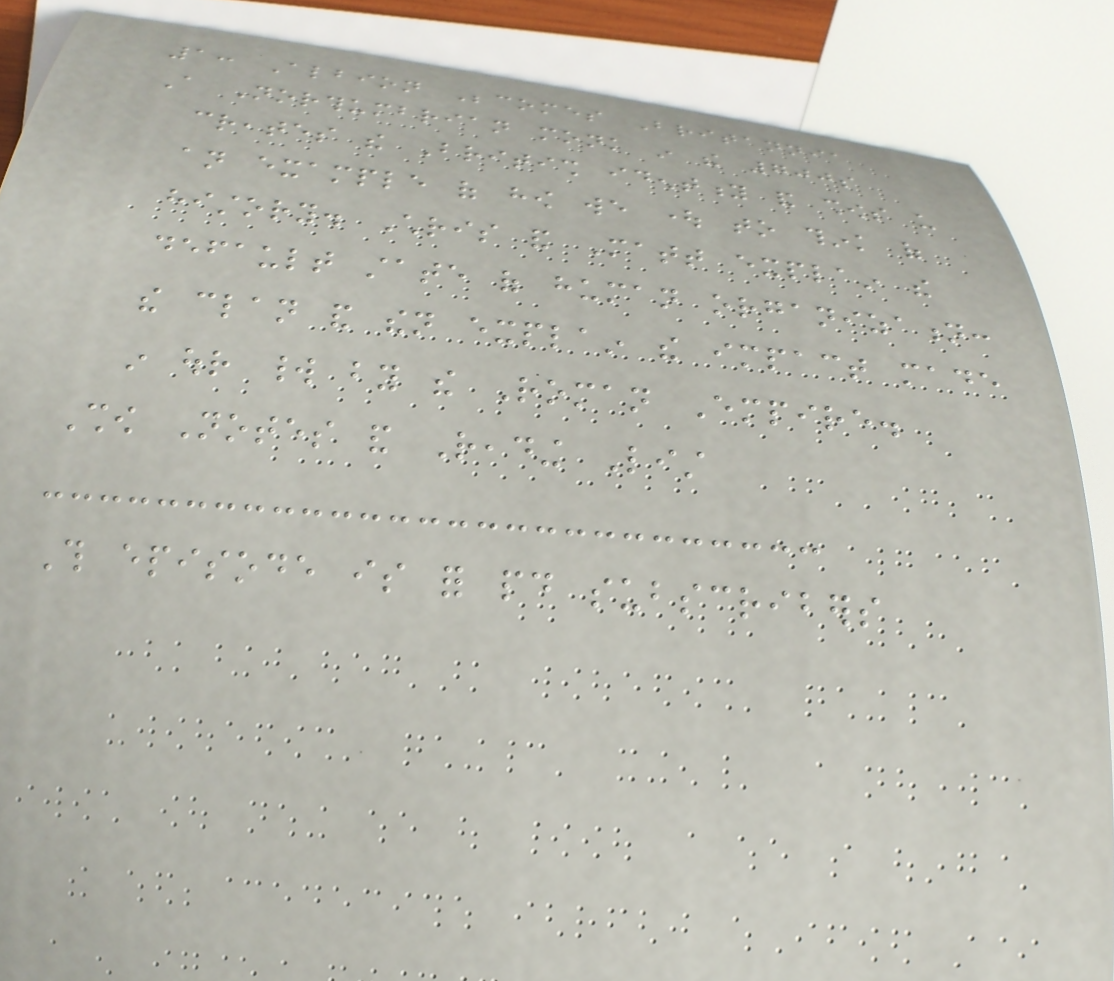1: Albion Becomes Britannia
A Northumbrian monk in the 700s
creates the British identity and shows us
an example of how we ought to think of
history. Chris and Matt explain the
default state of human organization:
the clan and then explain the impact made
in our world by the Roman Empire.
Show Notes and Reading List
This episode is for paid subscribers
